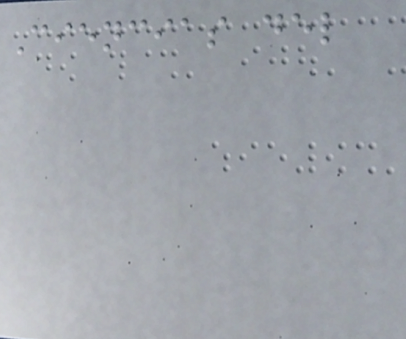Ciencias del
